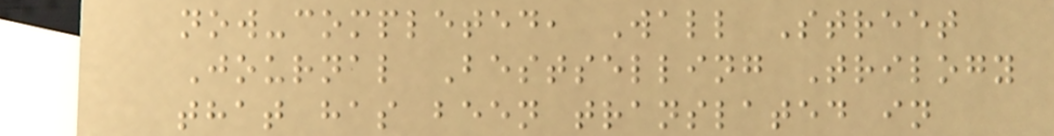now-completed, Wall Street
Journal Bestselling Trilogy
that has been translated in
